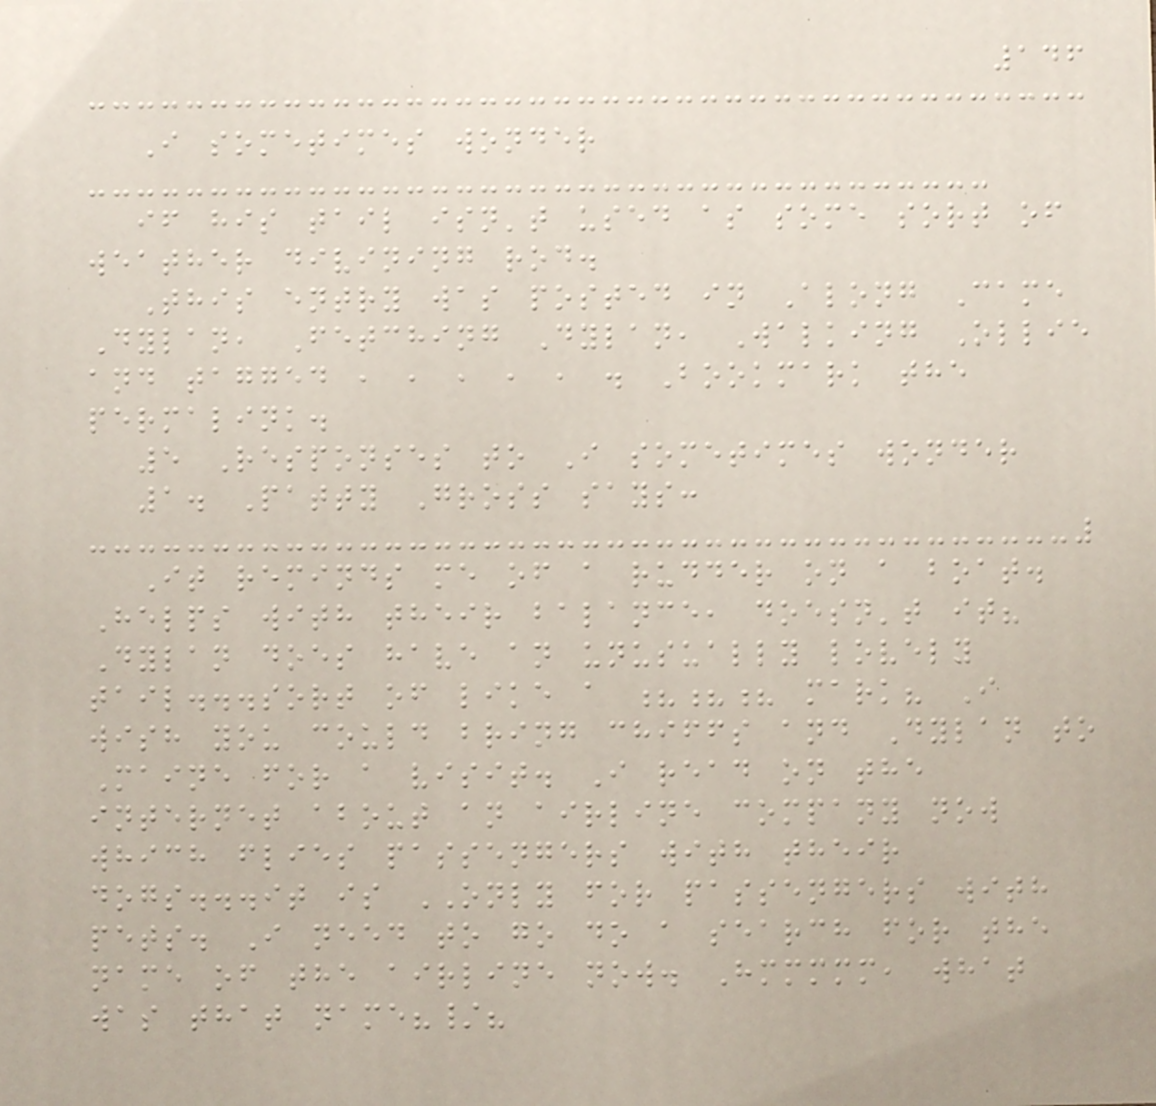146
I sometimes wonder
if his tail isn't used as some sort of
weather divining rod.
This entry was posted in Along Came
Dylan, Fetching Dylan, Walking Ollie
and tagged , , , , , . Bookmark the
permalink.
5 Responses to I sometimes wonder
1. Patty Gross says:
It reminds me of a rudder on a boat.
Helps with their balance, doesn't it?
Dylan does have an unusually lovely
tail...sort of like a ??? mark? I
wish you could bring chiffs and Dylan to
Maine for a visit. I read on the
internet about an airline company now
which flies passengers with their
dogs...it is ONLY for passengers with
pets. I need to go do a search for the
name of the airline now. Hmmmmm, what
was that name?/?
